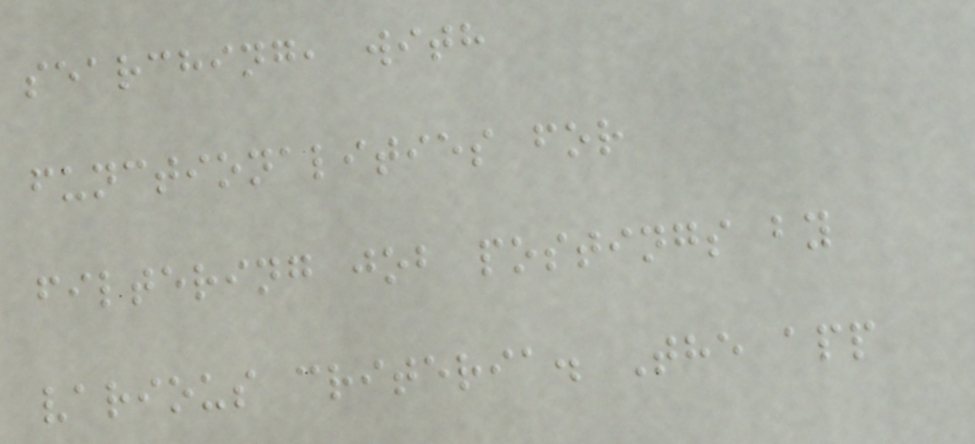searching, with
functionalities for
filtering job postings by
various criteria. The app
